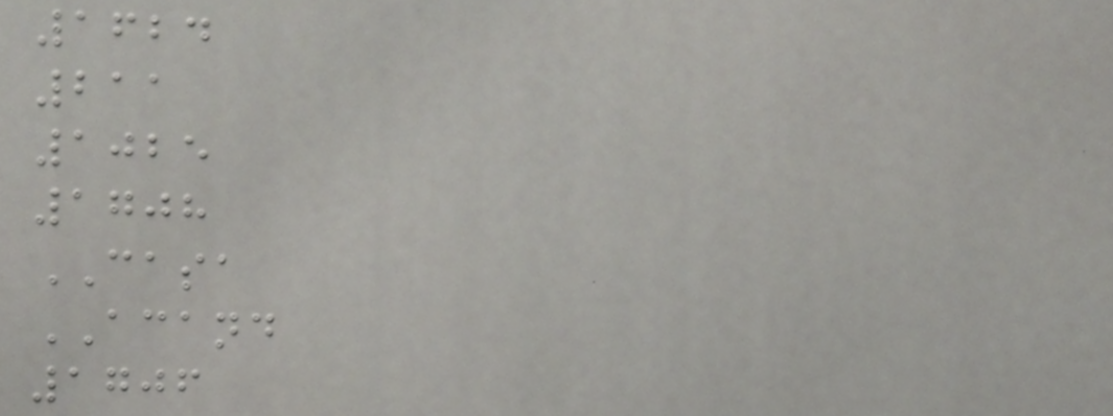1624
211
1025
1708
CASA
ACAND
1706
